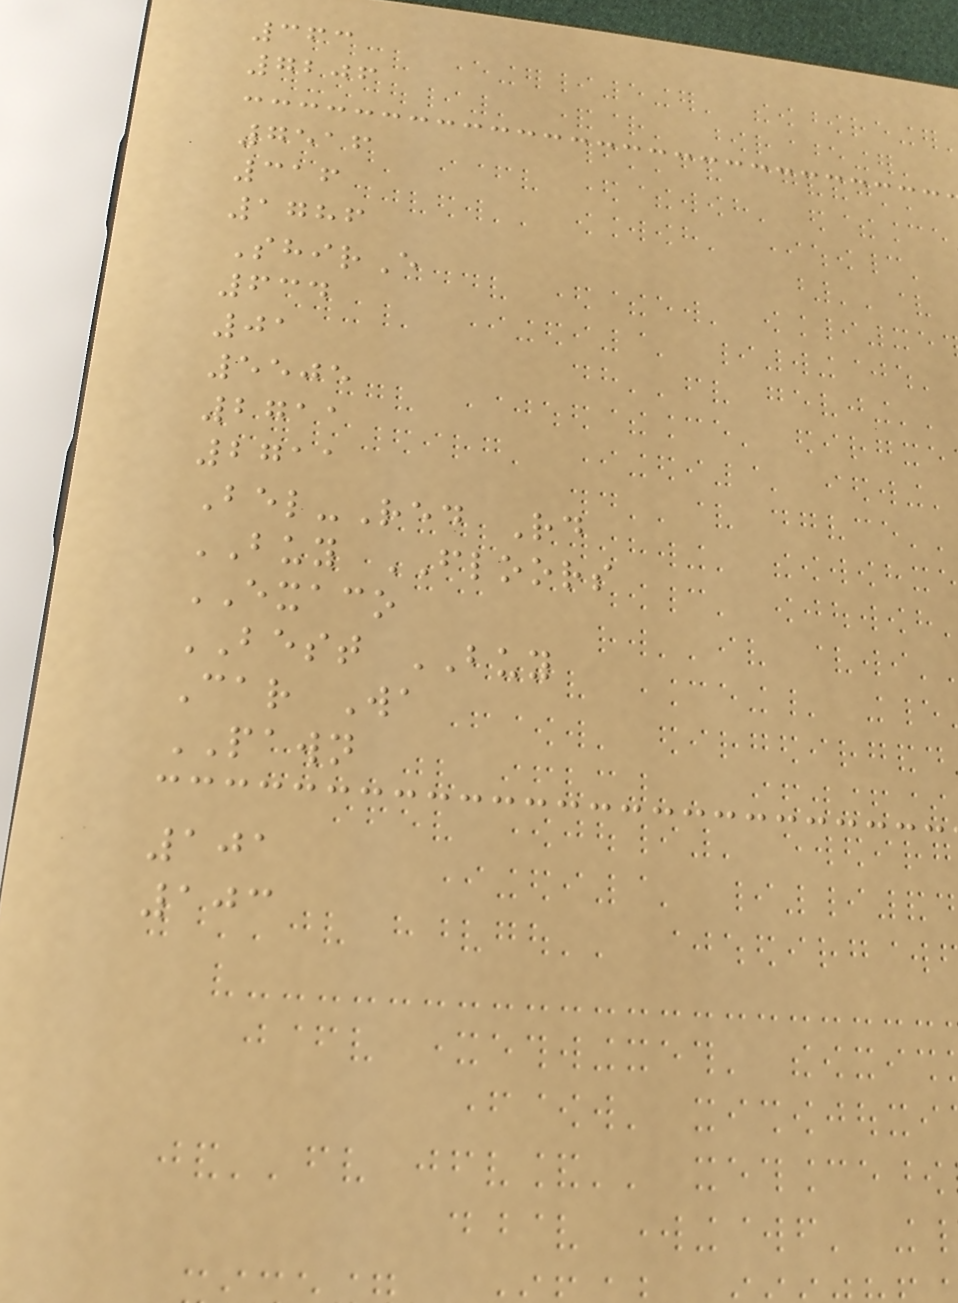363
7206
7516
316
1786
ShirE
634
01
5505
2711
2711
Bel-Red Rd
BUY FLOORS
EXACO
BEST BUY
Car Wa
PAWN
101
103
